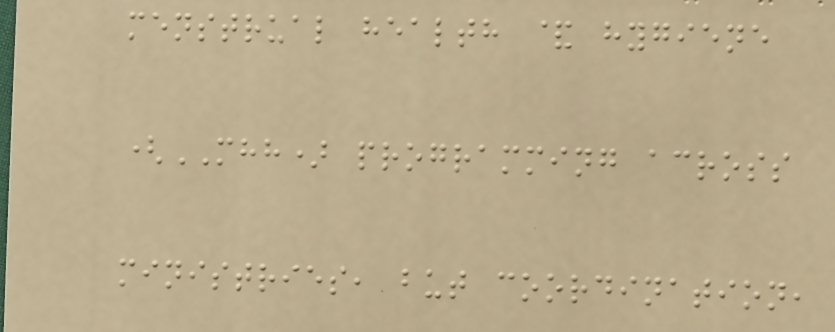menstrual health & hygiene
(MHH) programming across
ministries, but coordination,
